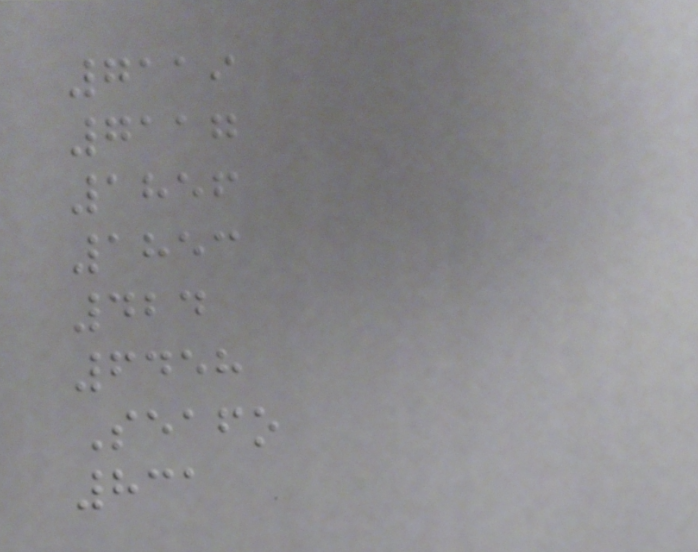7119
7117
1856
1853
424
6458
Seafo
831
